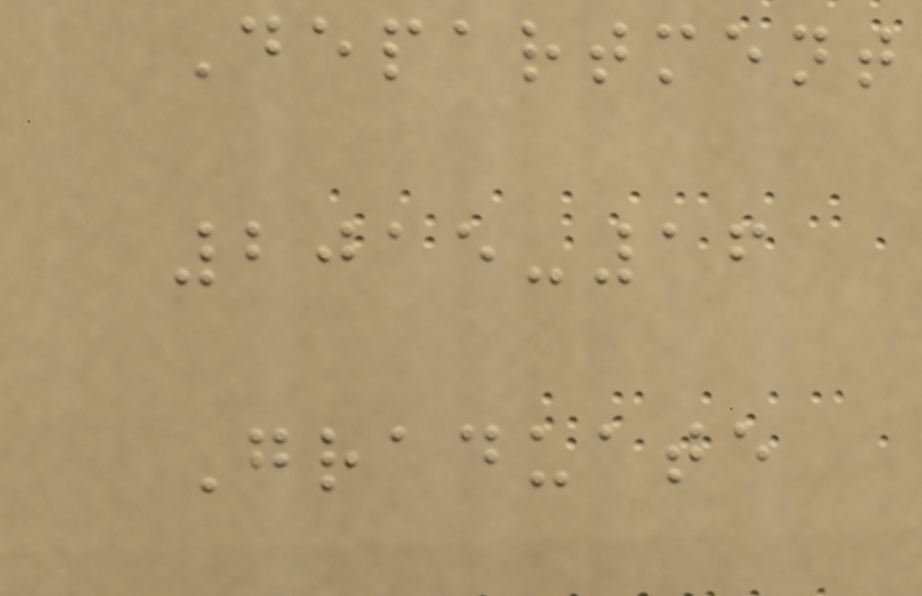Department
2015-16
Graduate
